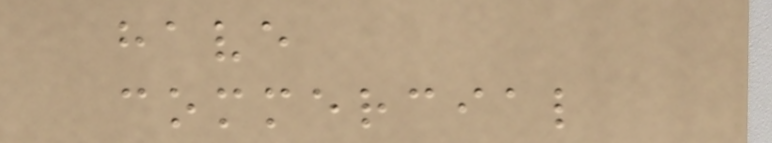have
commercial
